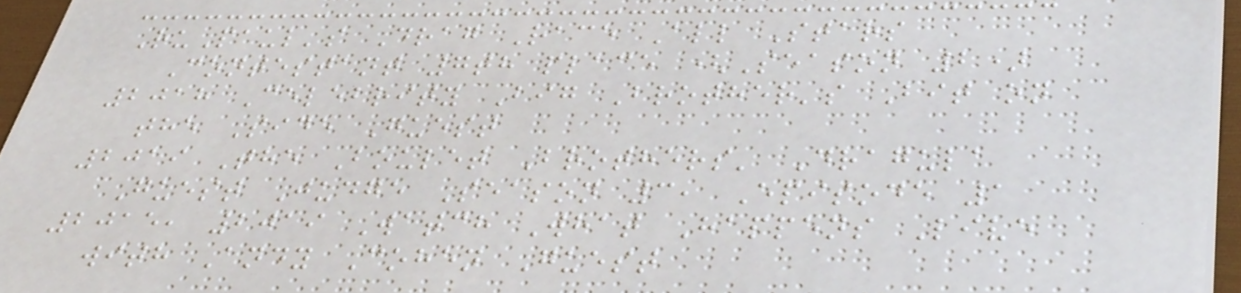RuPaul's Drag Race All Stars
Contestant 7th place (Season 2)
2018 Celebrity Big Brother's Bit on
the Side Guest
2019 The Boulet Brothers' Dragula
Guest Judge Season 3, Episode 1
2015, 2019 Watch What Happens Live
with Andy Cohen Guest
